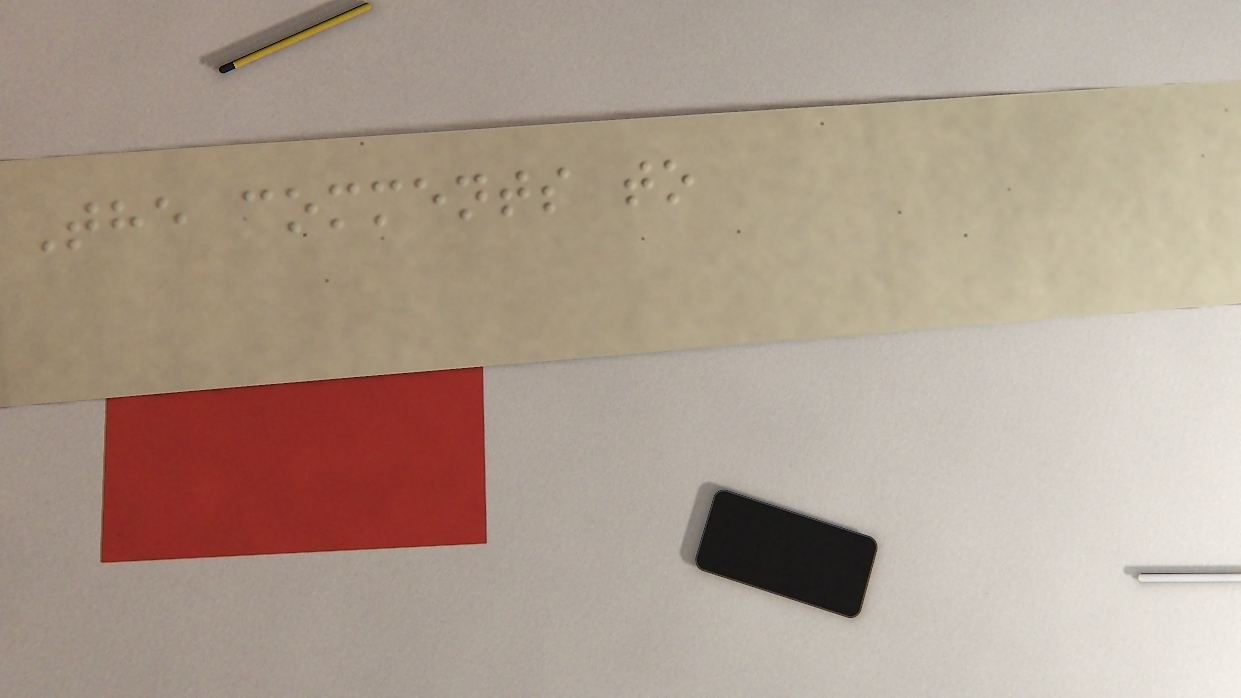The comments to
